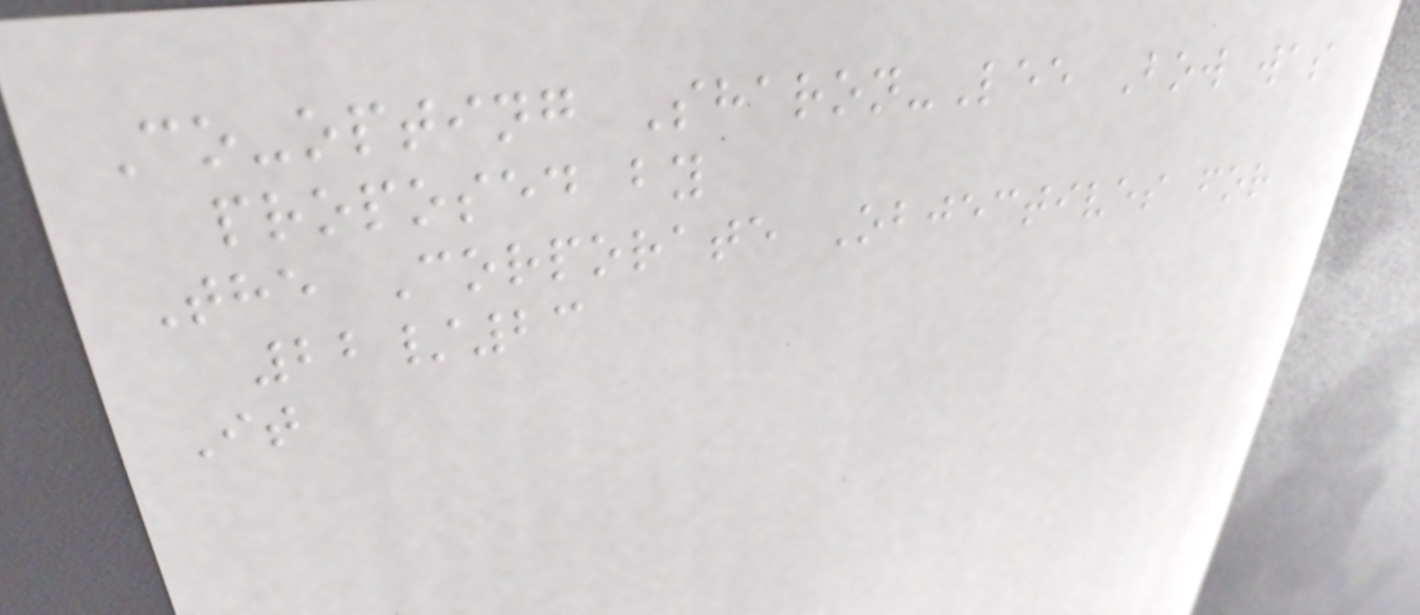Co-opting Sharon-Lee Bow was
proposed by
The Corporate Objectives for
22/23
It
